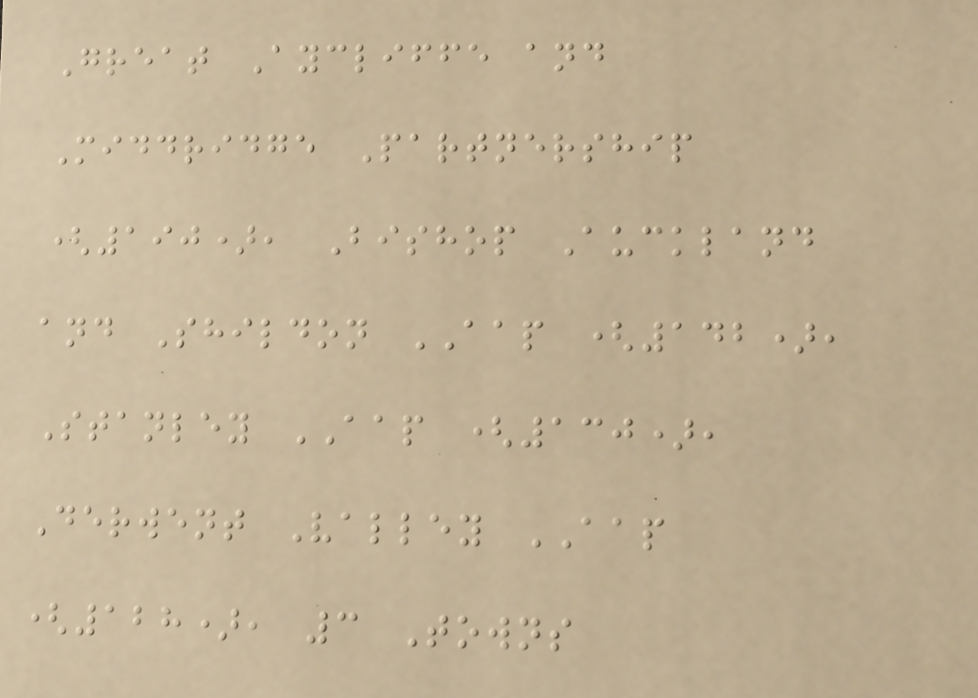Great Aycliffe and
Middridge Partnership
(190), Bishop Auckland
and Shildon AAP (142),
Stanley AAP (130),
Derwent Valley AAP
(128), 3 Towns
